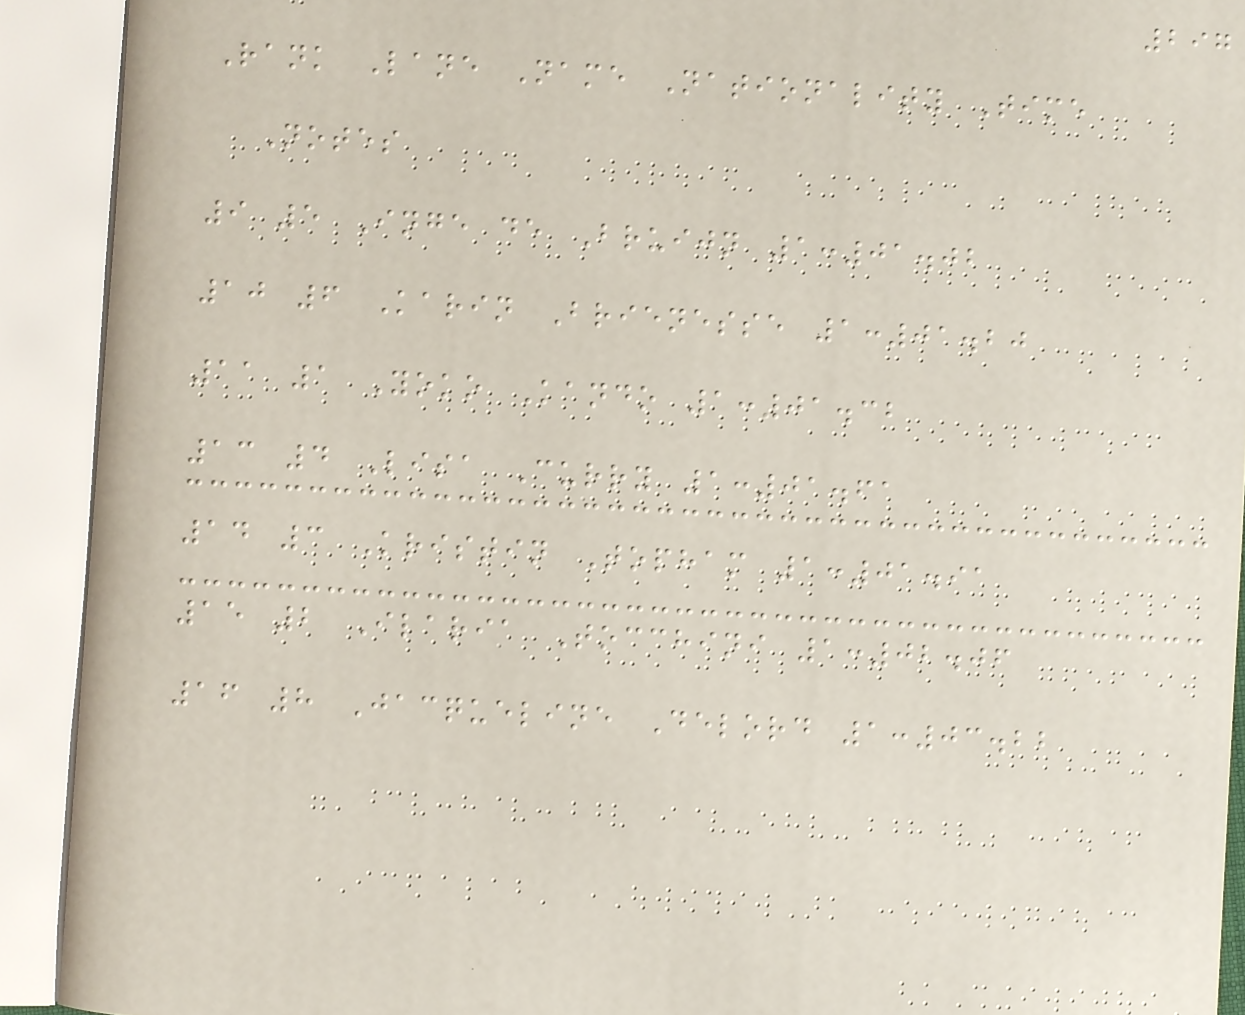297
Rank Lane Name Nationality Time
Notes
9 5 Inge de Bruijn 1:01.02
10 6 Karin Brienesse 1:01.20
11 1 Yoko Kando 1:01.32
13 4 Lisa Curry 1:01.61
14 3 Kristin Topham 1:01.91
15 2 Ilaria Tocchini 1:02.06
16 8 Jacqueline Delord 1:03.22
